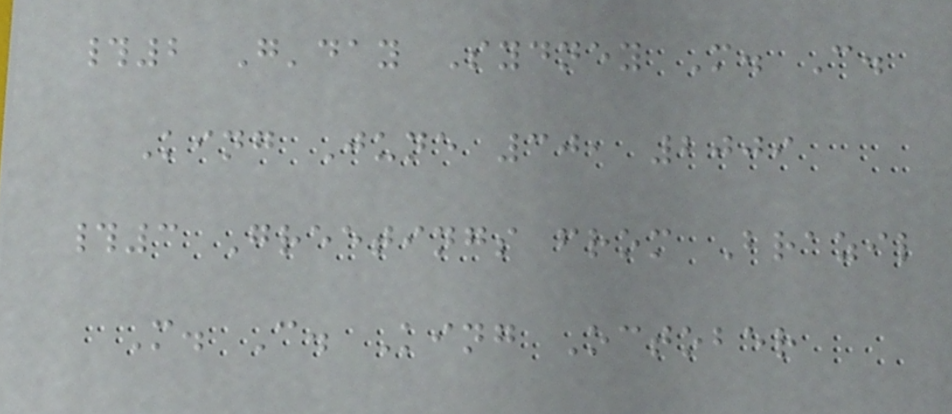#2 G'day Sydney M. C.
King June 30, 2009
#3 Greetings from Brazil
M. C. King October
